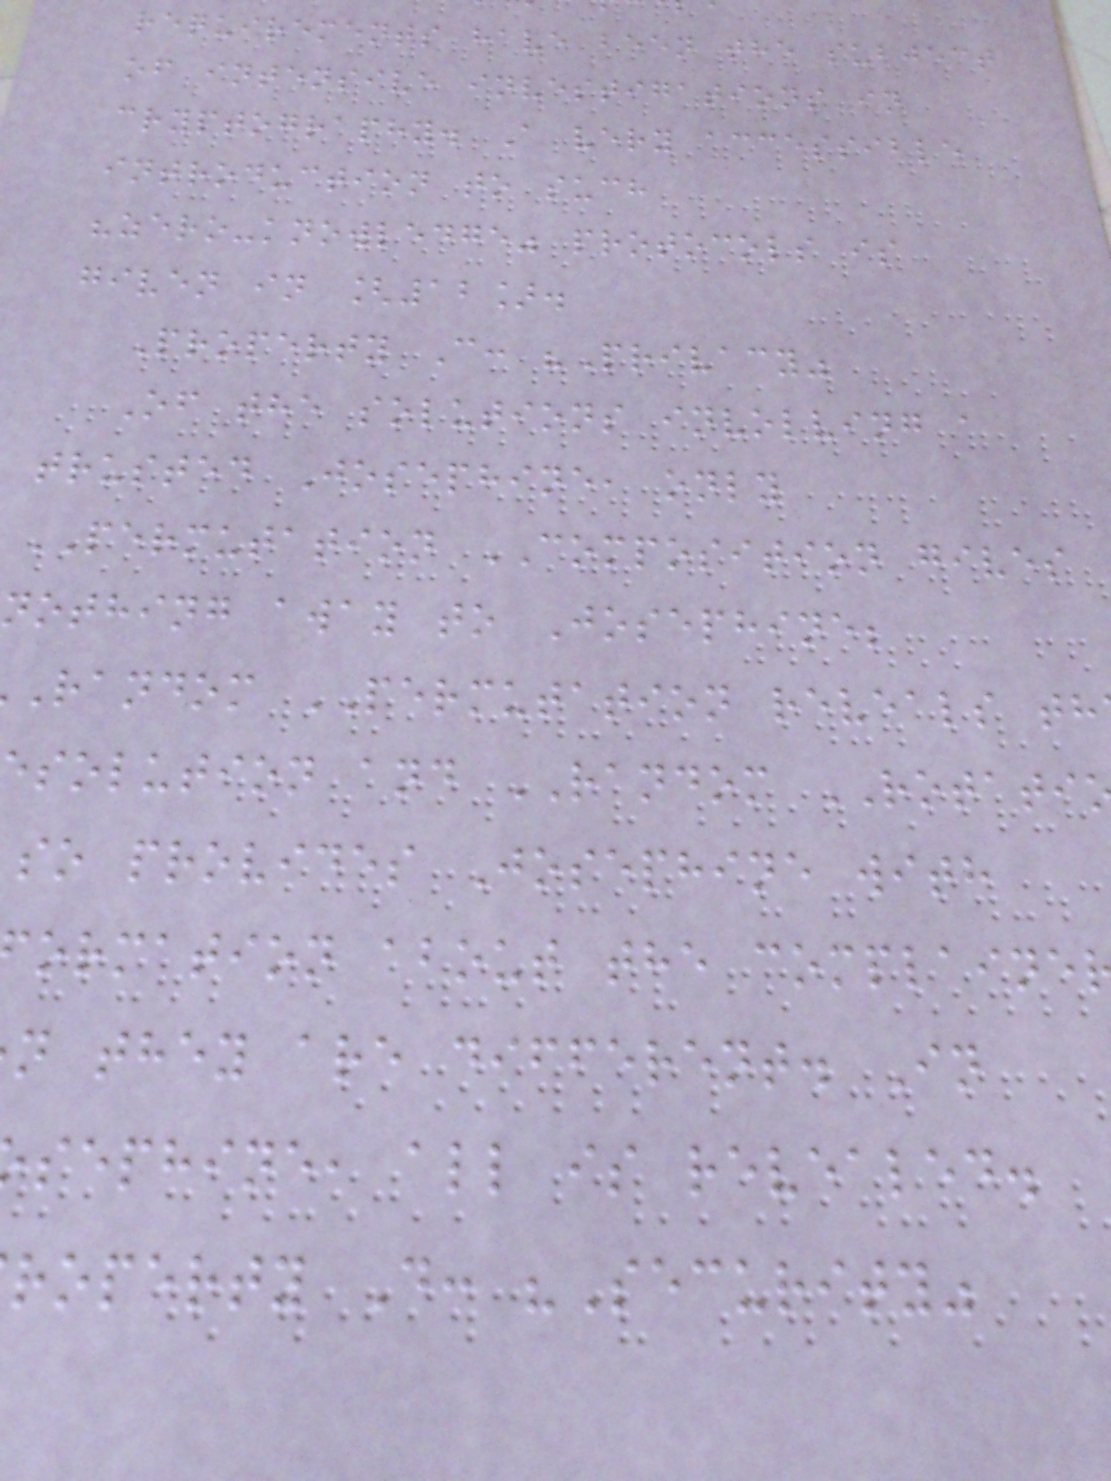requirements have been the subject
of intensive investigations in
cryptography. A very accessible
introduction to such
"zero-knowledge" protocols is
given in [12].
Property C: "Privacy"
Of the solutions involving a
trusted Josephine, only
PERMUTATION COMPOSITION gives
nothing away to Josephine;
random PERMUTATION reveals th
solution and RANDOM ROTATI
so provides Josephine with
ormation about the complaine
n they are different. In
sephine, all is revealed.
roperty D: "Security"
